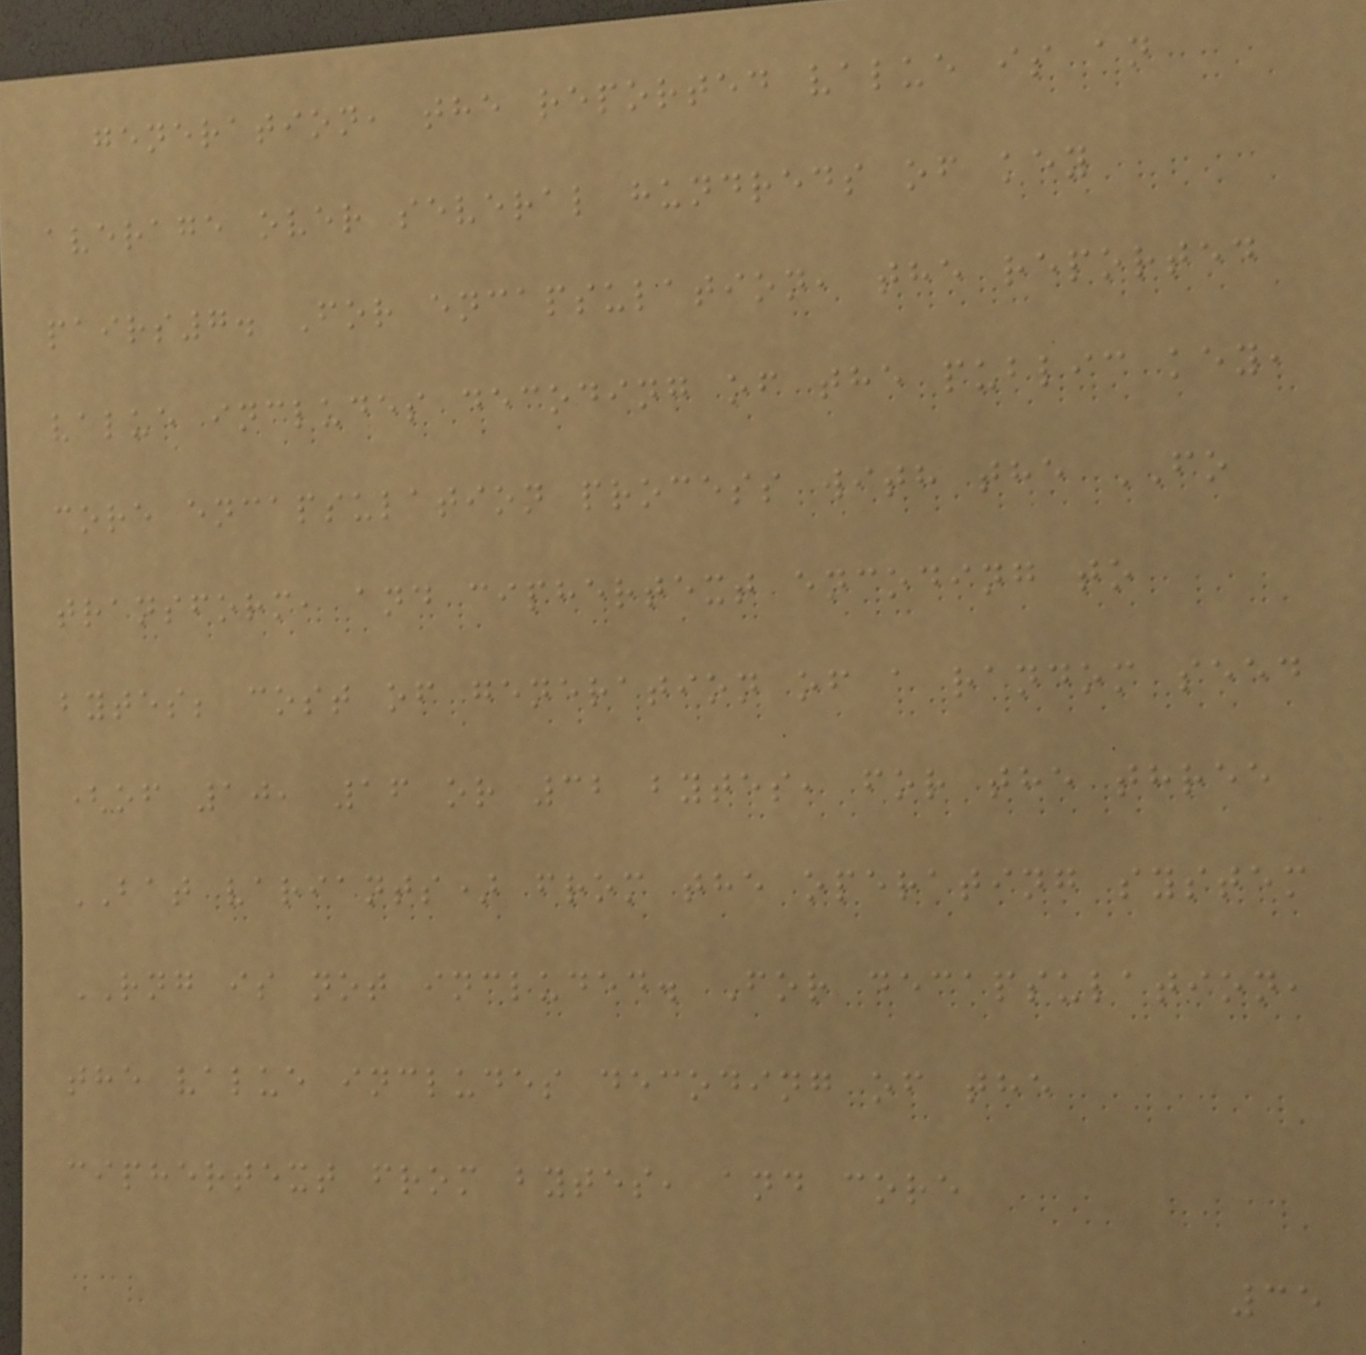generation, the reported value is an
average over several hundreds of key
pairs7. For encapsulation, the reported
value includes decoding of the public key,
core encapsulation process with the FO
transform, and ciphertext encoding to
bytes; cost of generation of a random seed
(of 10, 16 or 32 bytes, for the three
BAT variants) from the operating system
RNG is not included. For decapsulation,
the value includes decoding of the
ciphertext from bytes, and core
35
